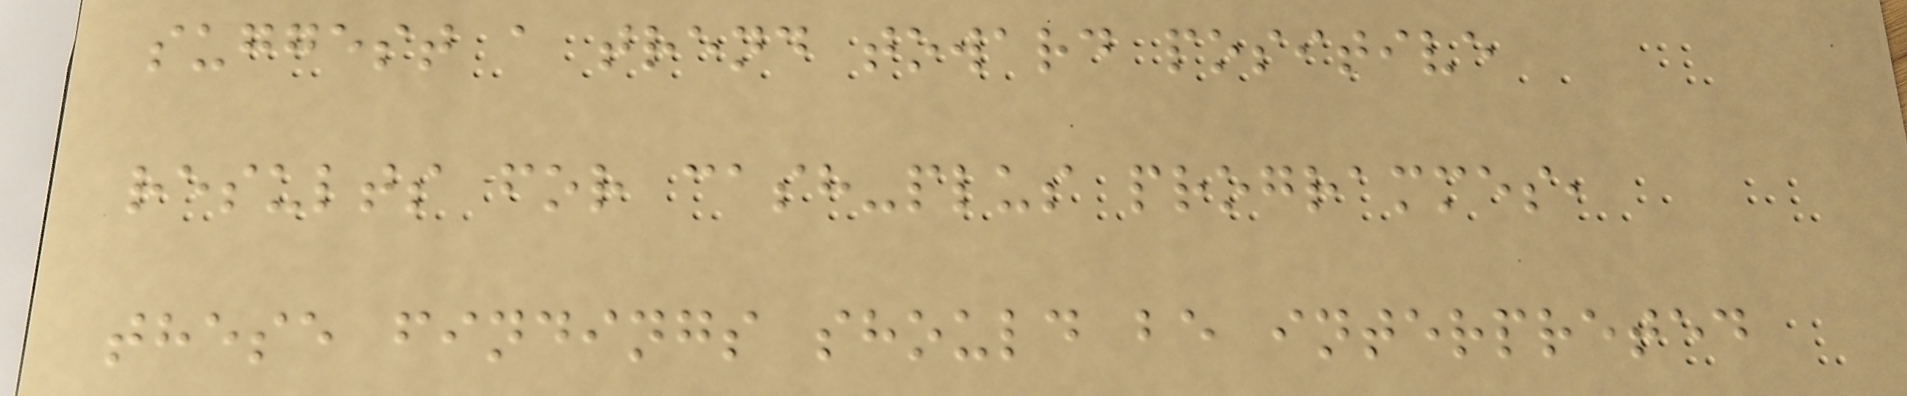suggest a trend toward positive
results for cash-plus programmes,
these findings should be interpreted
